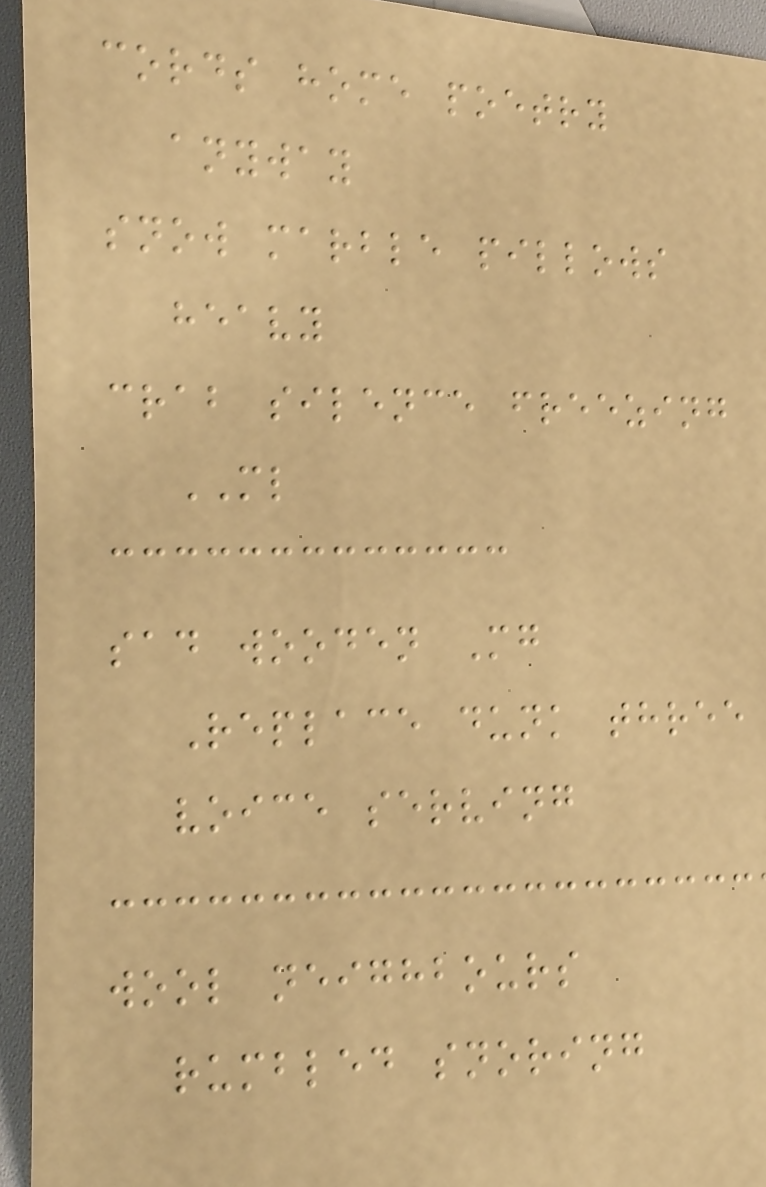cords home poetry
anyway
snow marble pillows
heavy
crab silence freezing
ML
sad wooden Mg
Replace dunk three
voice serving
wool neighbours
rumbled snoring
